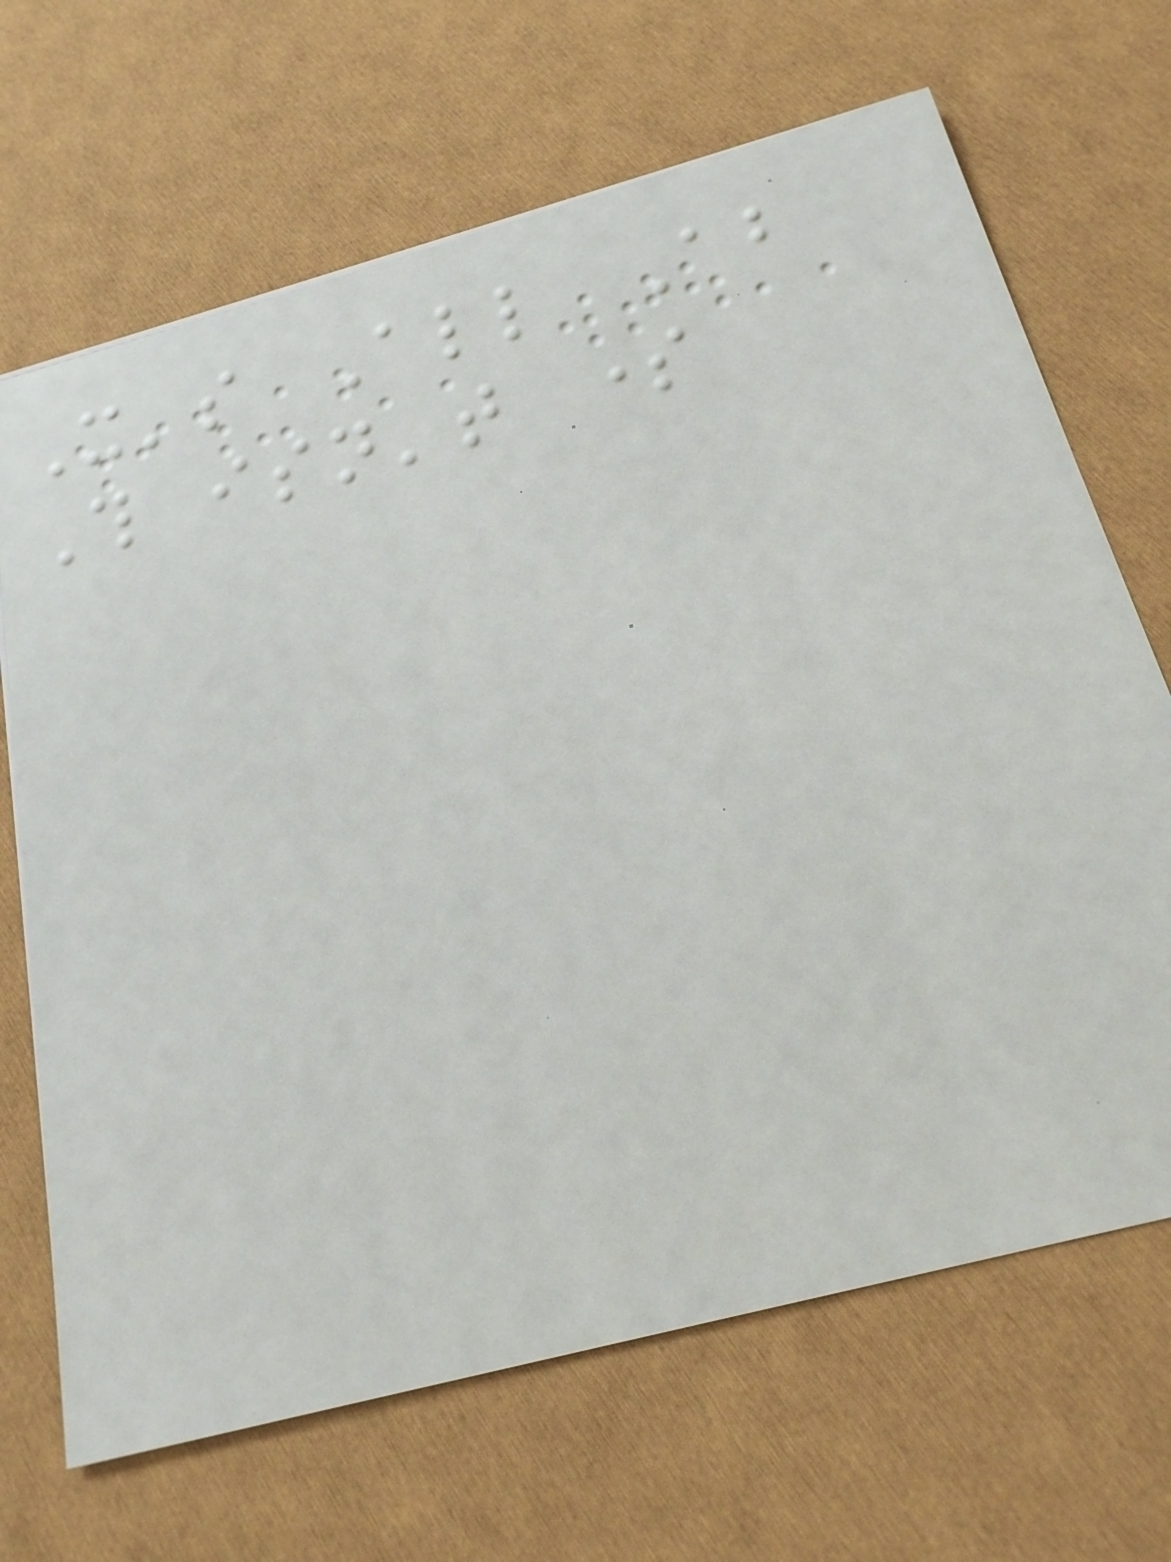It's All About
This isn't some
